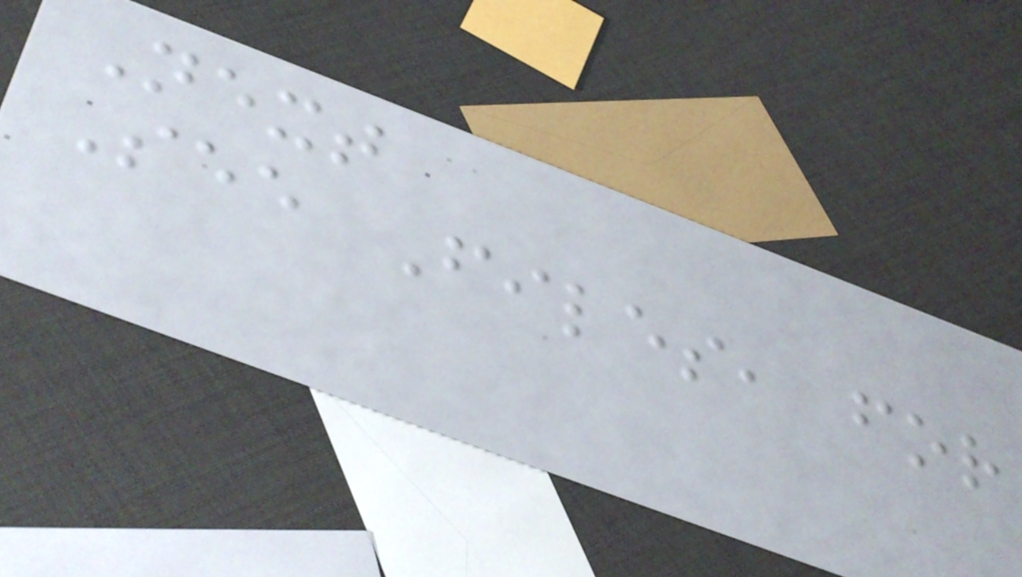Next
See Files, for
